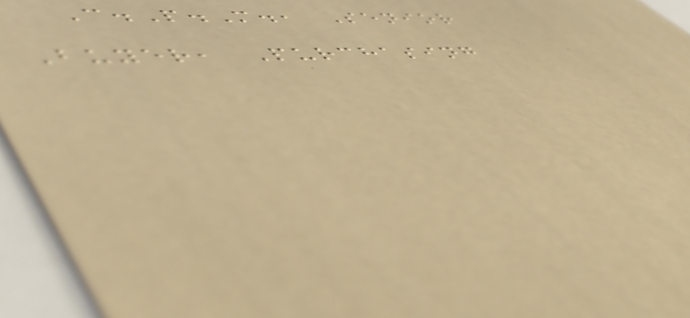C.P.M., Senior
Buyer, Purchasing
